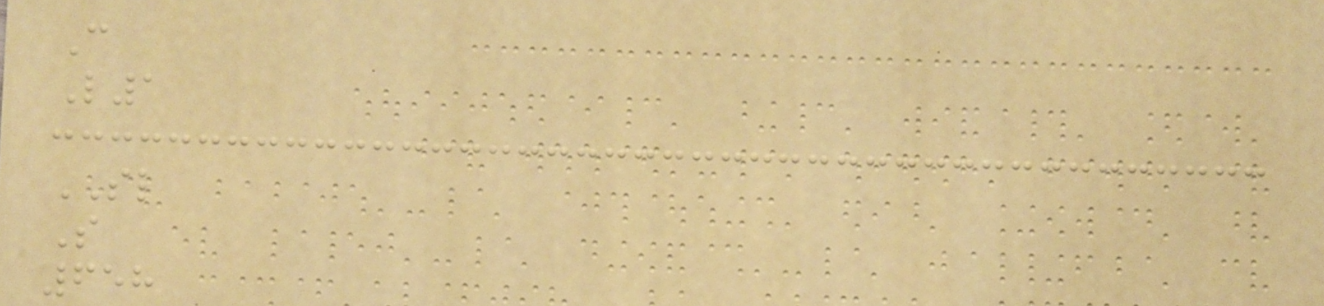C
L1
SL
S
658
